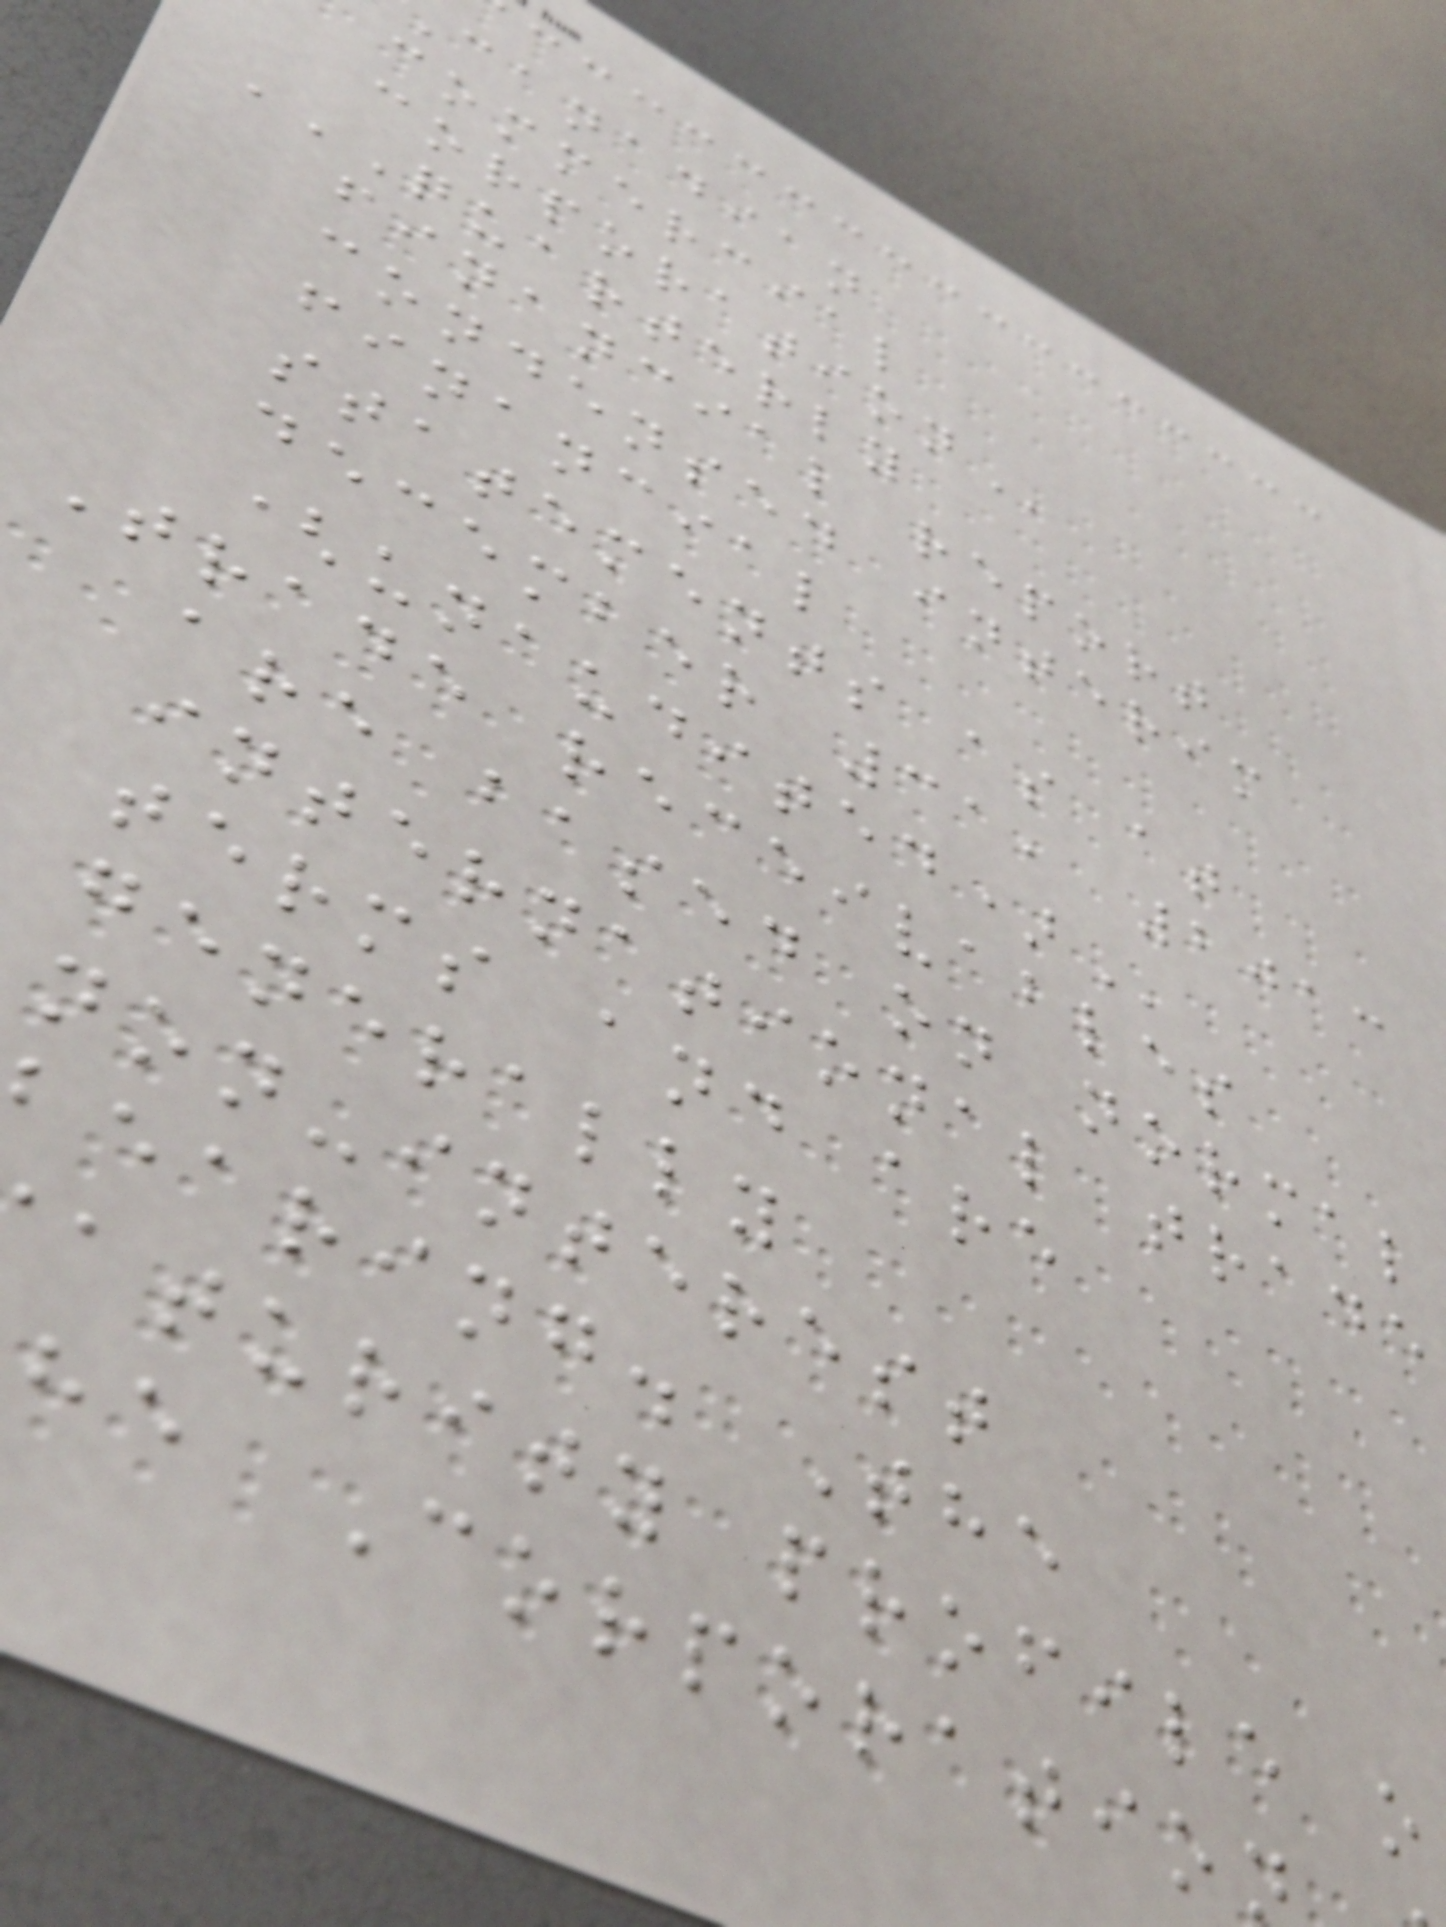canadian
commercial
QUARTERLY
financial report
condensed interim
financial
statements as at
december 31, 2013
Trade receivables
are based on normal
international trade
terms and are
generally
non-interest
earing. The
aturity profile o
he Corporatio
